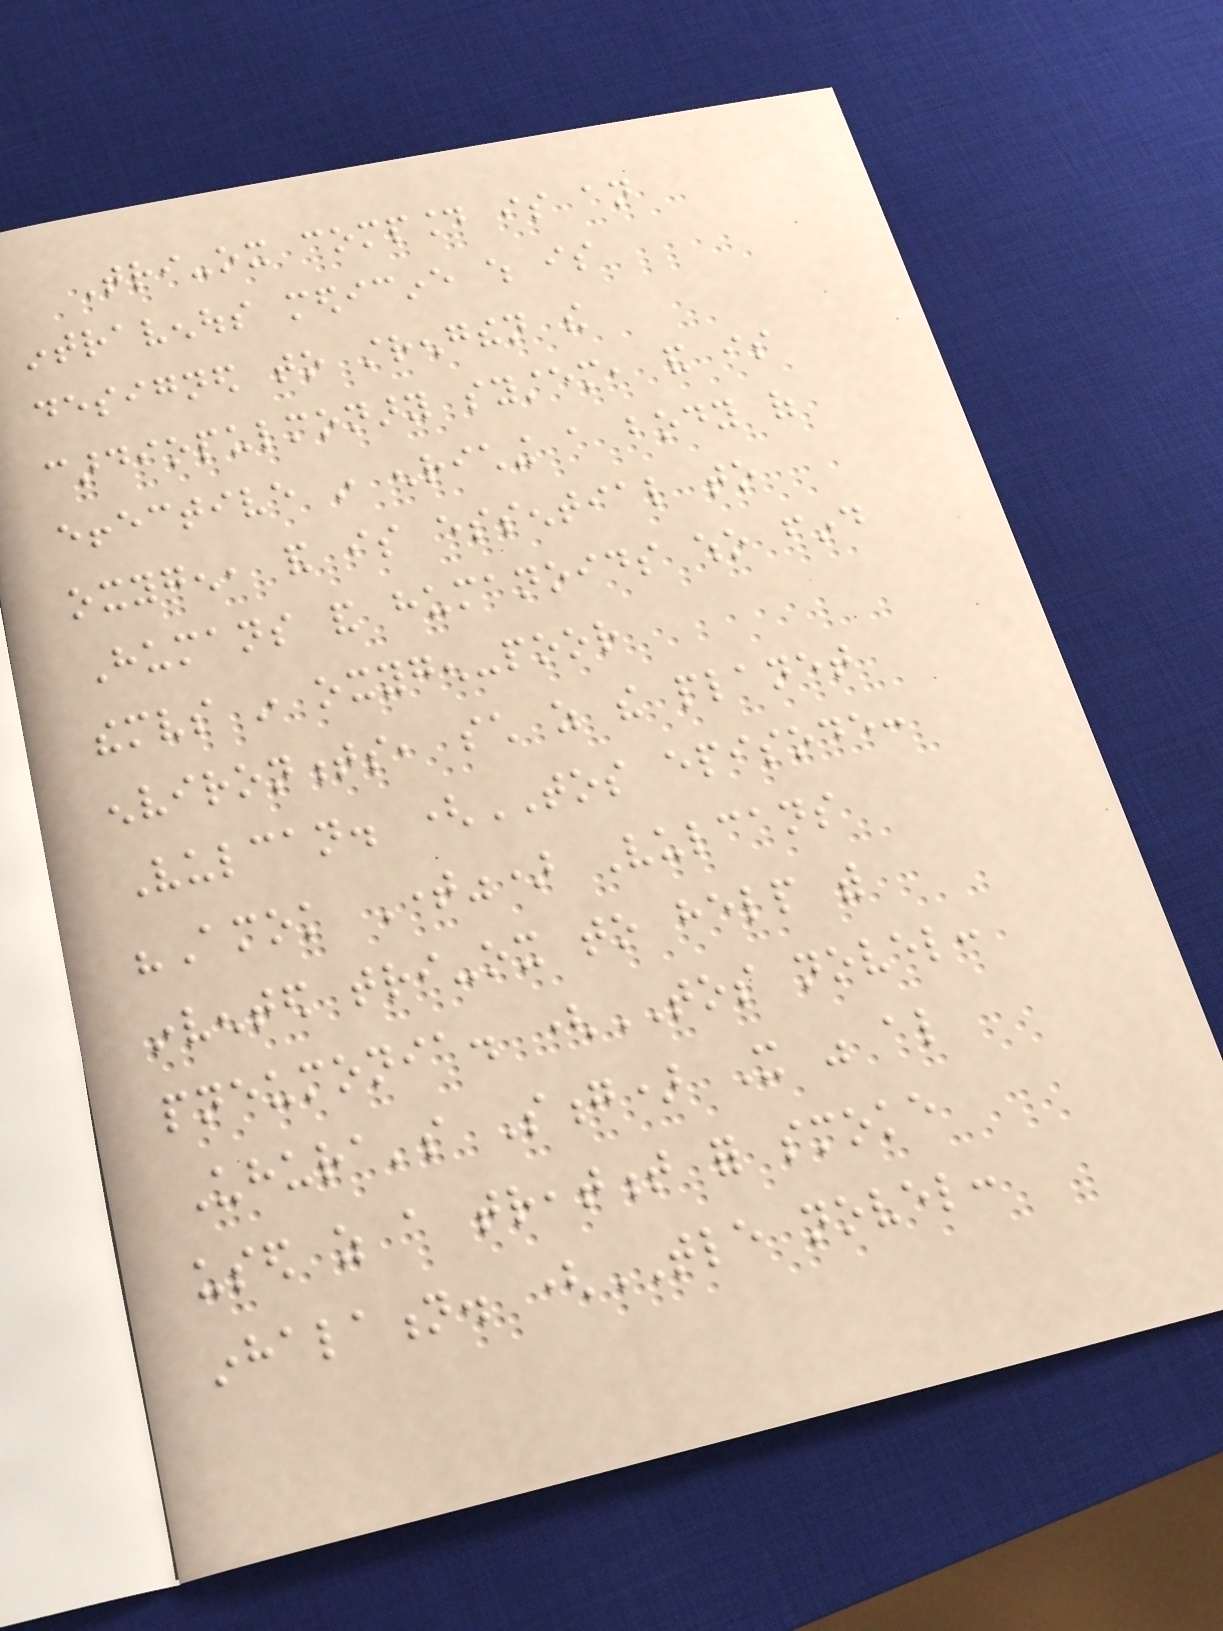Tri-ox compound is an
intravenous medicine which is
designed to strengthen the
cardiopulmonary system, and is
effective in enriching a body of
oxygen, and is essential to
Humans and humanoids who find
themselves in oxygen-poor
environments, such as the planet
Vulcan. (TOS episode:
"Amok Time") Vulcans
invented tri-ox to help with
pneumonia. (TOS novel:
Uhura's Song) It was also
used as a treatment for smoke
inhalation. (TLE novel:
